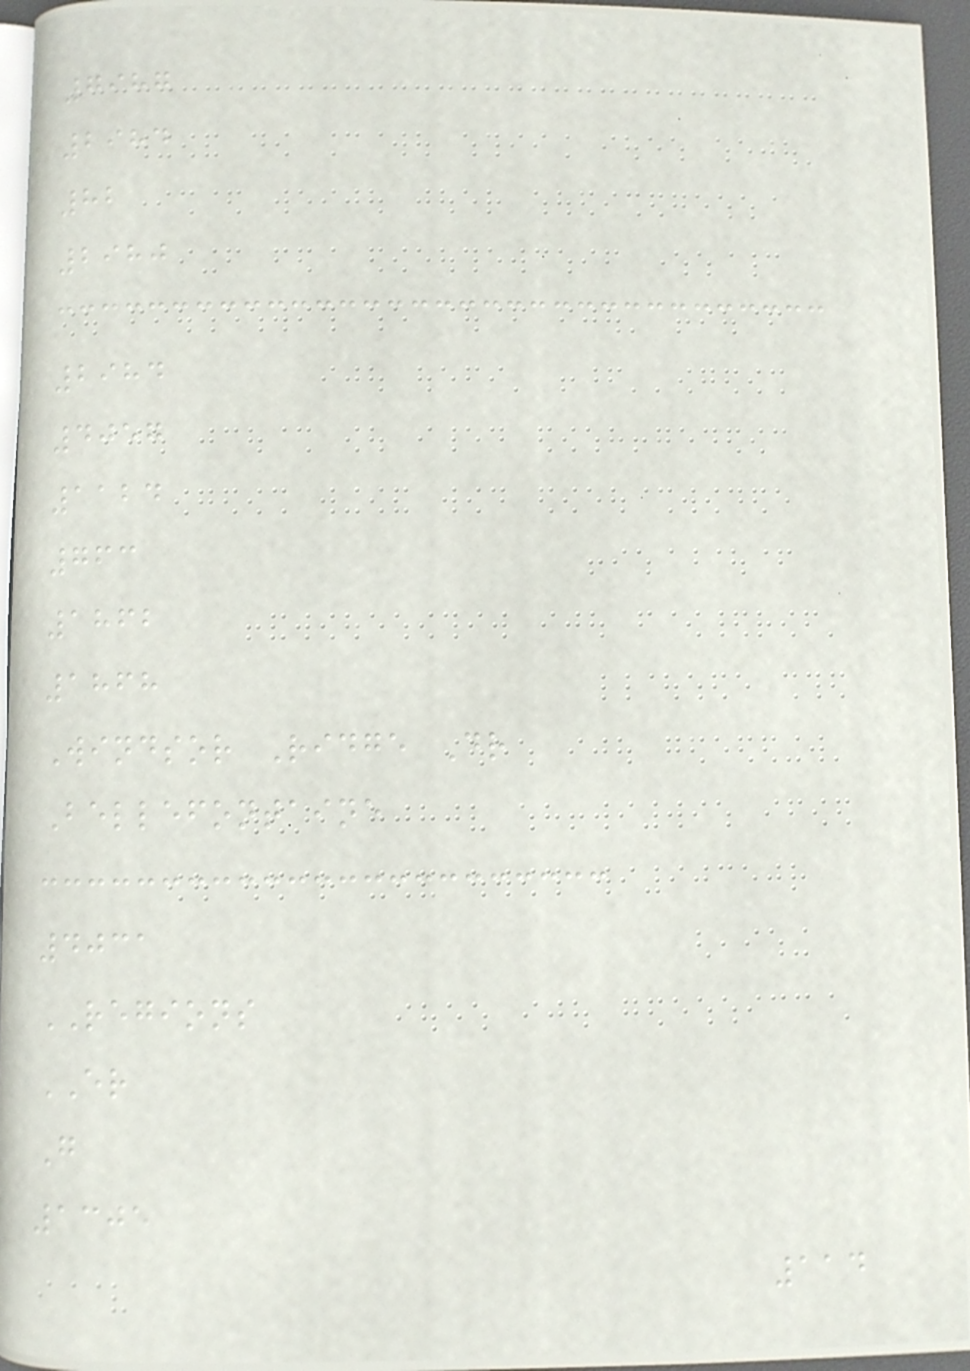7987
2984
82
2980
2984
4057
1124
763
1862
1868
Windsor Ridge Dr
Bellefontaine
4031
REGIONS
ER
G
1305
114
